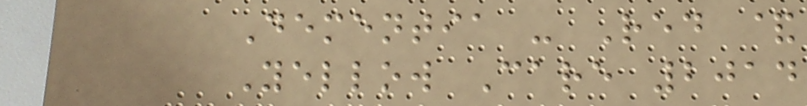Dementia - Red &
Yellow Care 2014
